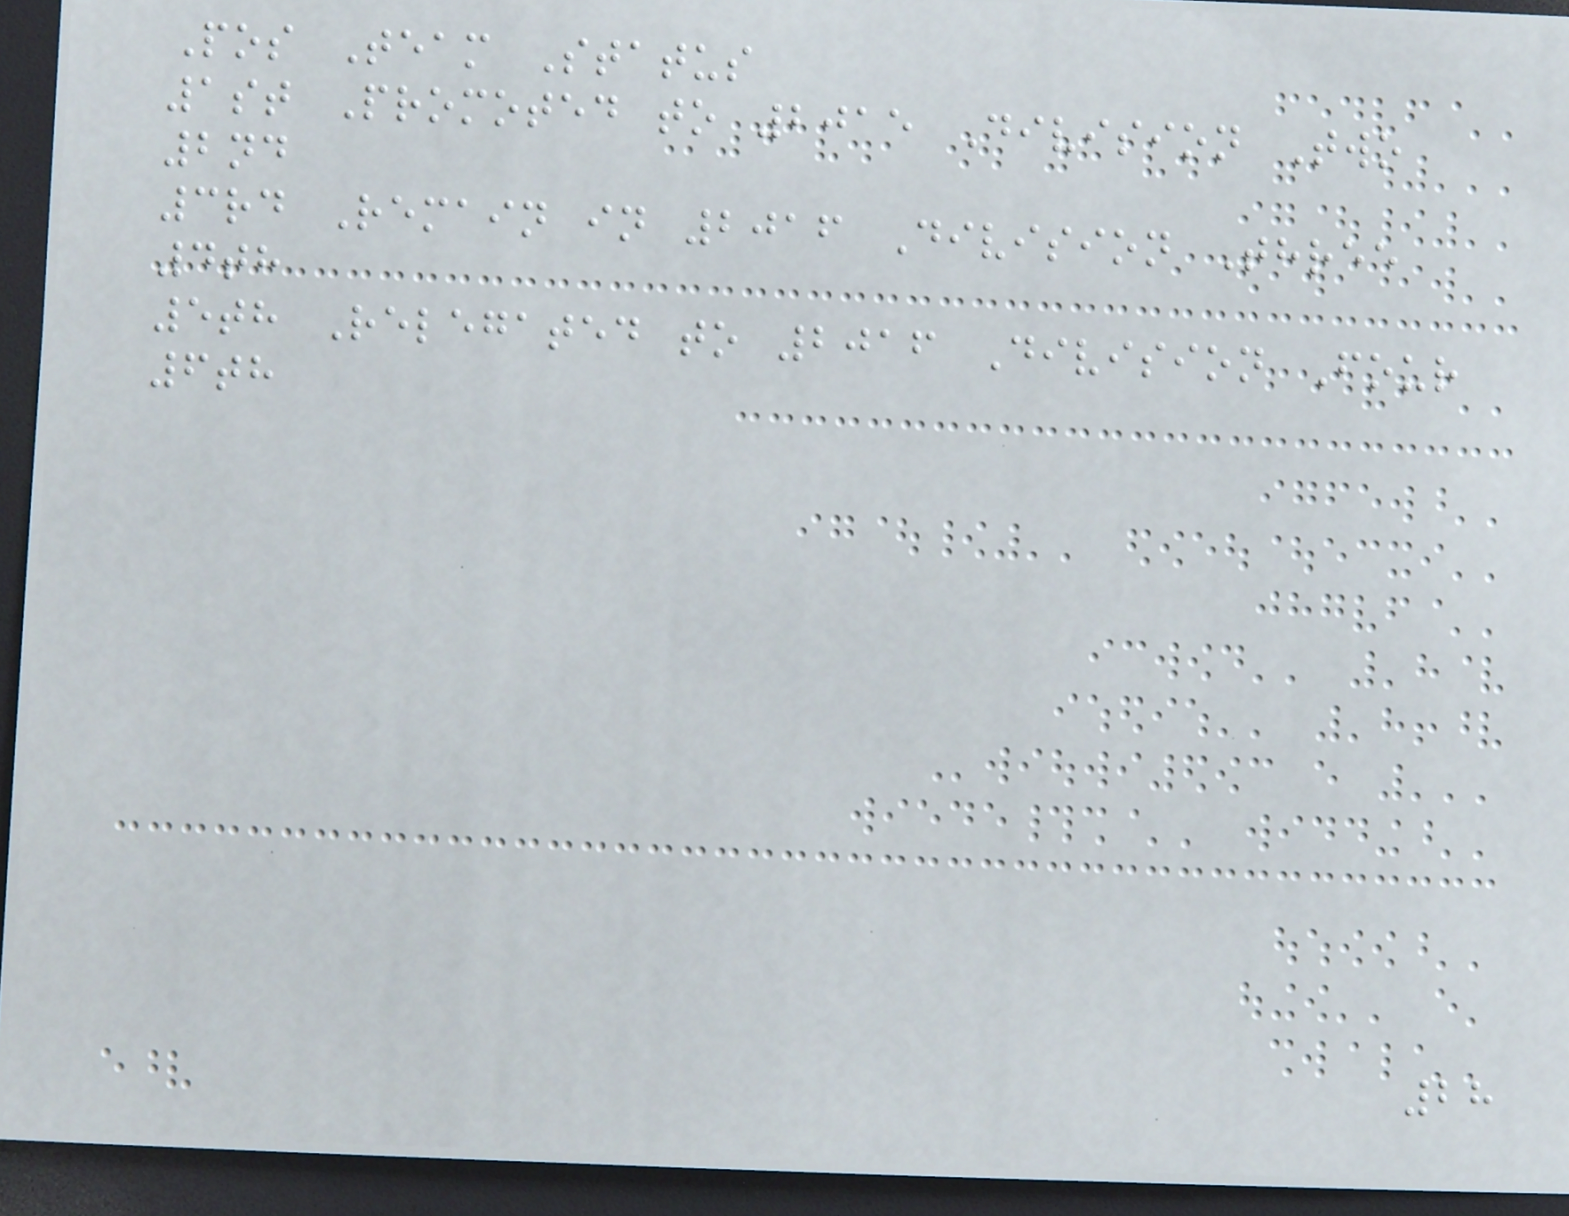Pos Team Status
1st Promoted to 2015 Division Two
2nd
3rd Remain in 2016 Division Three
4th
5th Relegated to 2016 Division Four
6th
28
